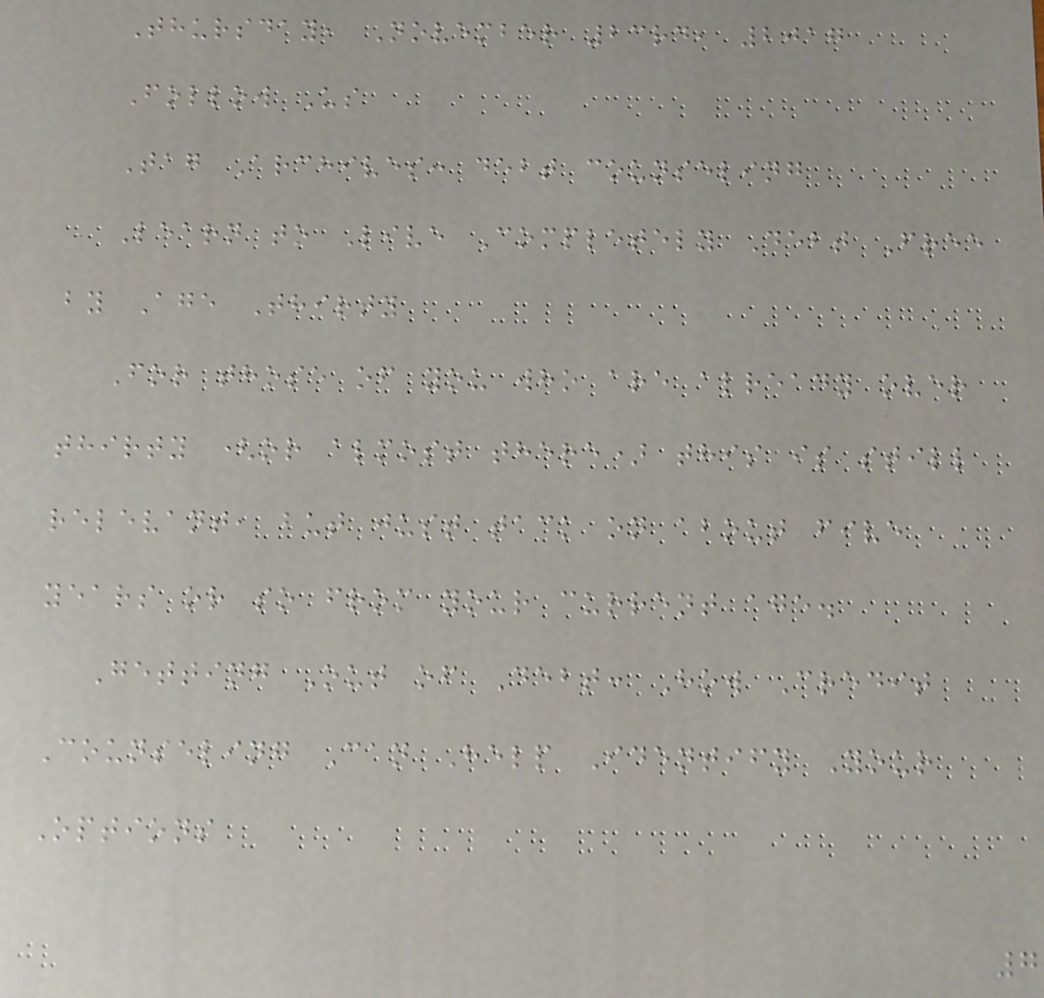Thursday, November 23rd, 2017
Follow Us
Tag Archives: debt counseling
Learn to Live Completely Debt Free
by Age Thirty
For those of you who are already over
thirty (or almost there) this is still
relevant, but just tack on about five
years or so from your current age.
Getting Out of Debt: How Credit
Counseling Can Help Identify Your
Options
7
